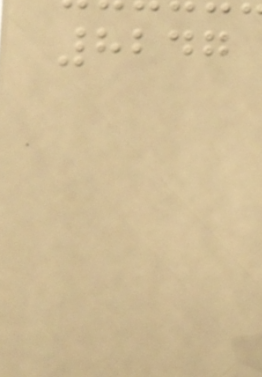8247
